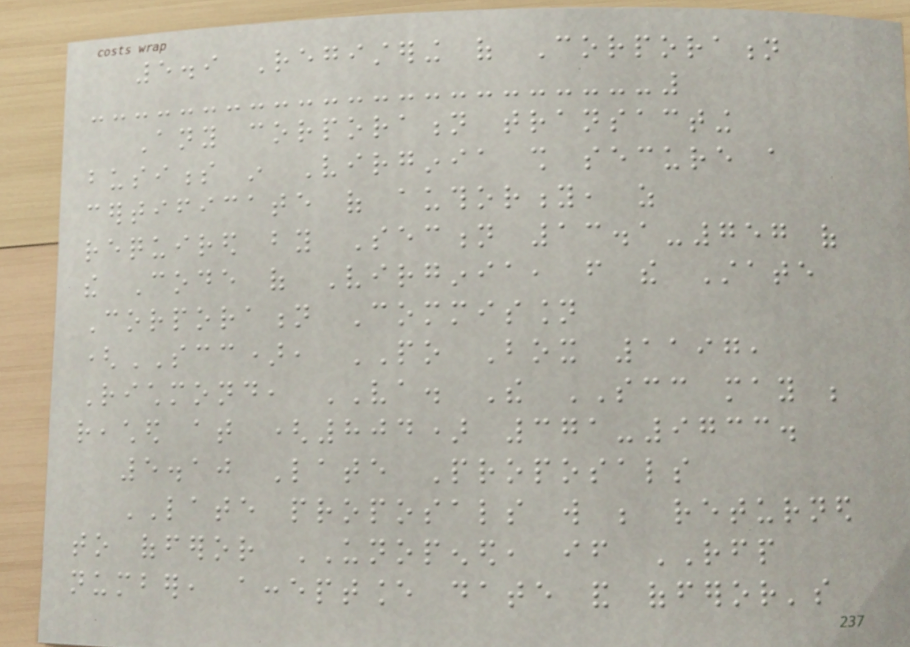5.9 Registering of Corporation
Any corporation transacting
business in Virginia shall secure a
certificate of authority, as
required by Section 13.1-757 of
the Code of Virginia, from the State
Corporation Commission
(SCC), PO Box 1197,
Richmond, VA. The SCC may be
reached at (804) 371-9733.
5.10 Late Proposals
LATE proposals will be returned
to offeror UNOPENED, if RFP
number, acceptance date and offeror's
